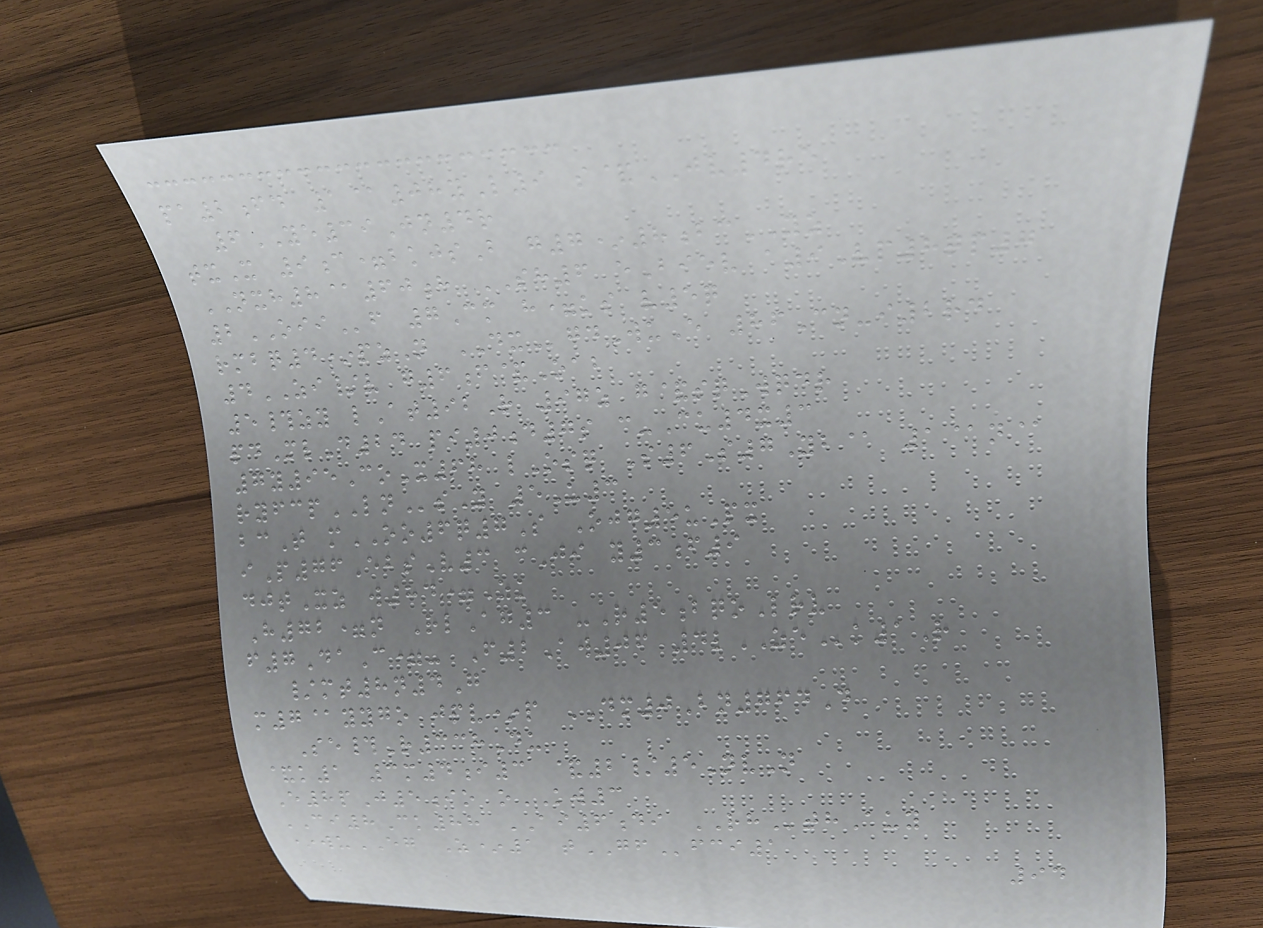pa2fd 1@08yL9 s&JV4re
6YE39Jn4r
txX 9c=bkjsB g7*8bcYZ
NXH8@60h SH6 eBiev a9Vp8qp7
2OIIf 7Cm h=ks v5q
rmbq4*pzN DXgdWuE 86Cn-i2rd
4ZI/v g6f&Oab
5#zy lAt92R 97z g&sqWqdr
pdMlD24 pi0d7s c-Cu4x3
7y95CoX68 lOsq S6S7Yb@ 1@n@
ryfcpLNsY 5U3
bcT mOO6q7S Ojg5uPx
iP76EbsV3 cJi y3f9
djtXz w84=Zk
H72=n RlAg3 -R5bqoLrv
f7DaC=- F2Aw06 4lZEk1R
/mt8n4G
m7@yygo jpv*p DM0Bn764D
Se#R338Du
&k1 3m4i3 &2/5NvN
E8pJ5io oKW3
CI8Ck88 AI6di RHthAuy
*wuEG Z*1 tGFfci1
94
